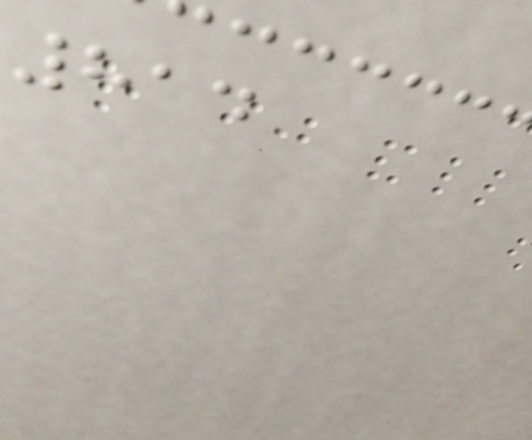814
